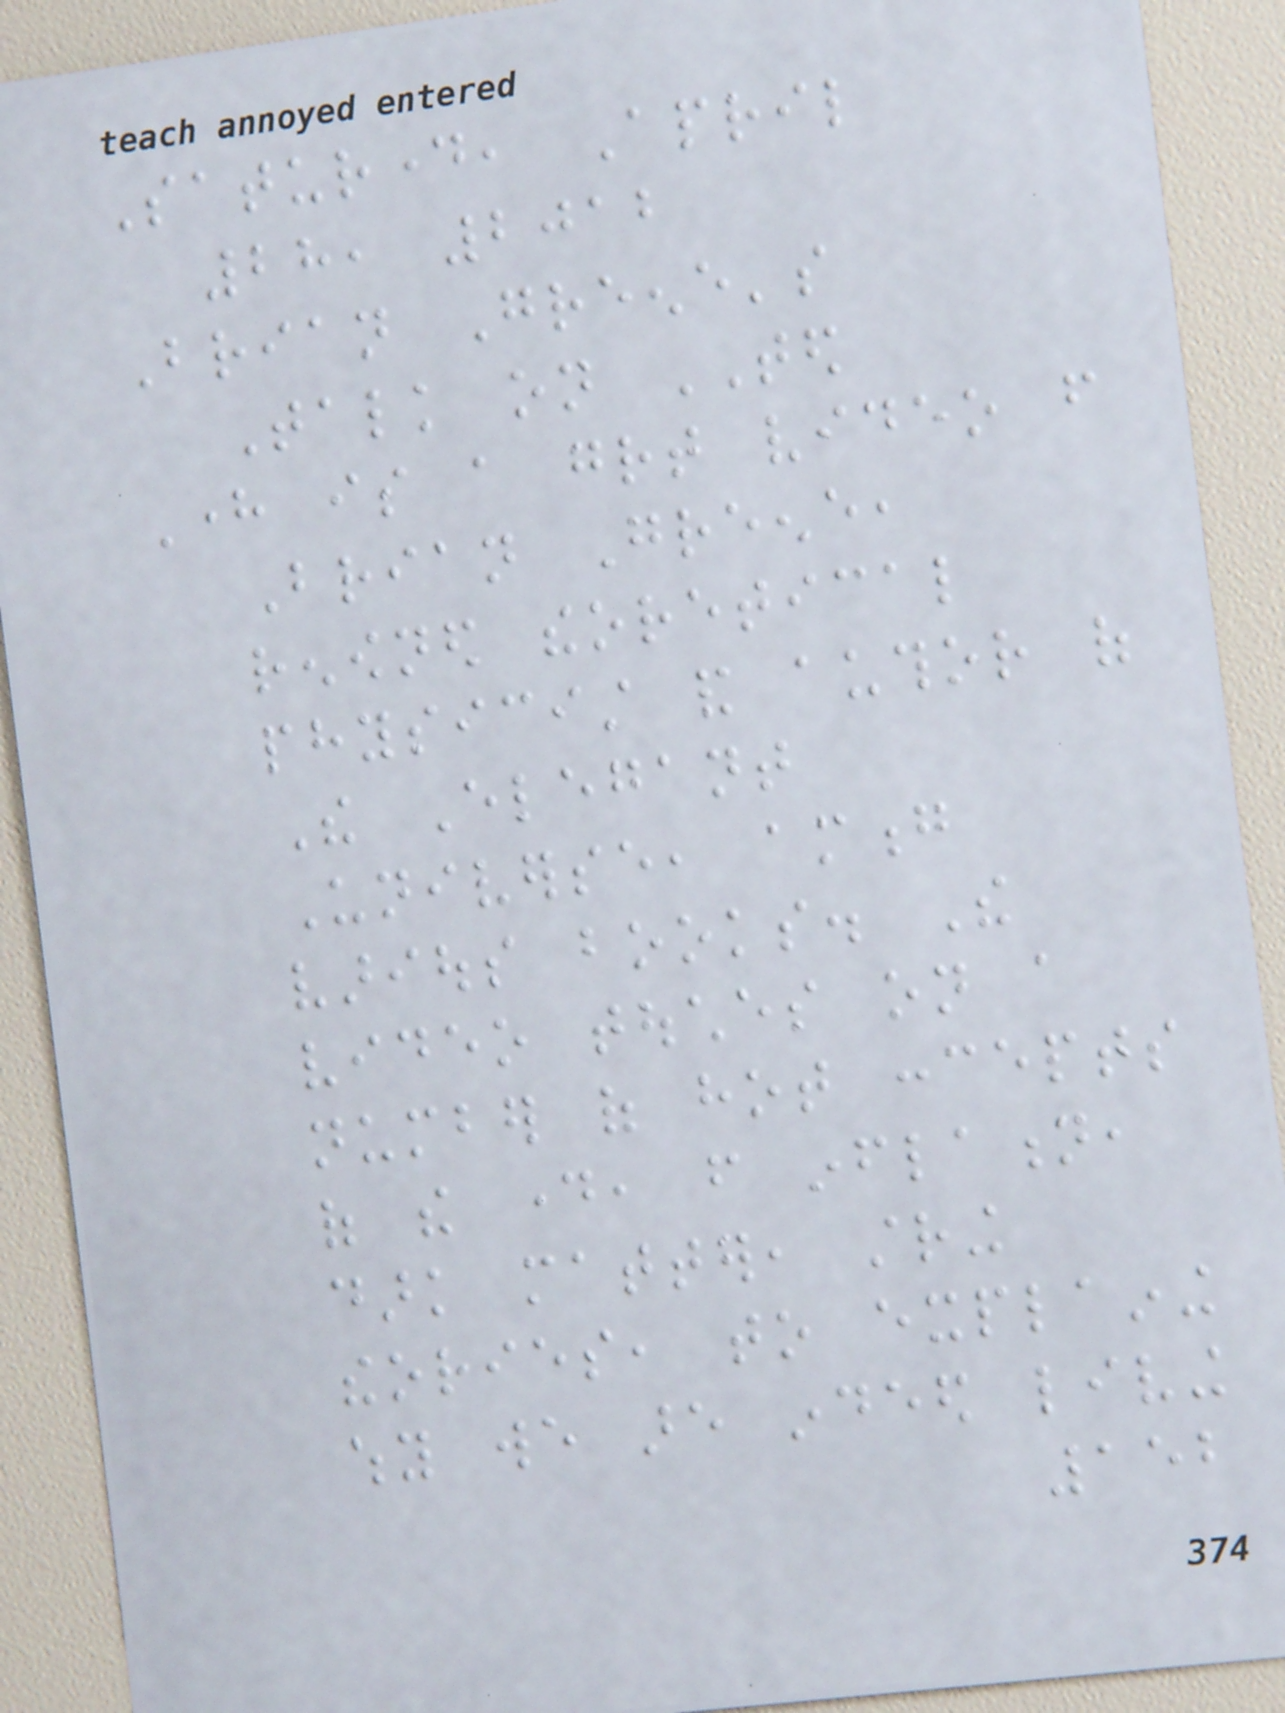Saturday, April
28, 2012
Brian Greene's
Talk on TED
Here is a great video from
Brian Greene,
renowned theoretical
physicist and author of
The Elegant
Universe, among
various books. The
video touches on a
number of hot concepts
of the day, from inflation,
dark matter, string
theories, to explaining
why we are indeed living
152
